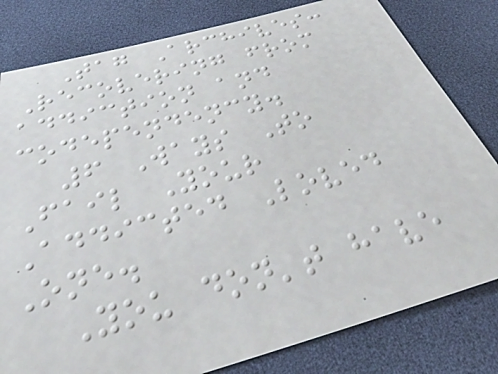Tag Archives:
Recovering from
addiction and
codependency.
6 Ways To
Fail Your
Addicted Loved
One.
You don't have
